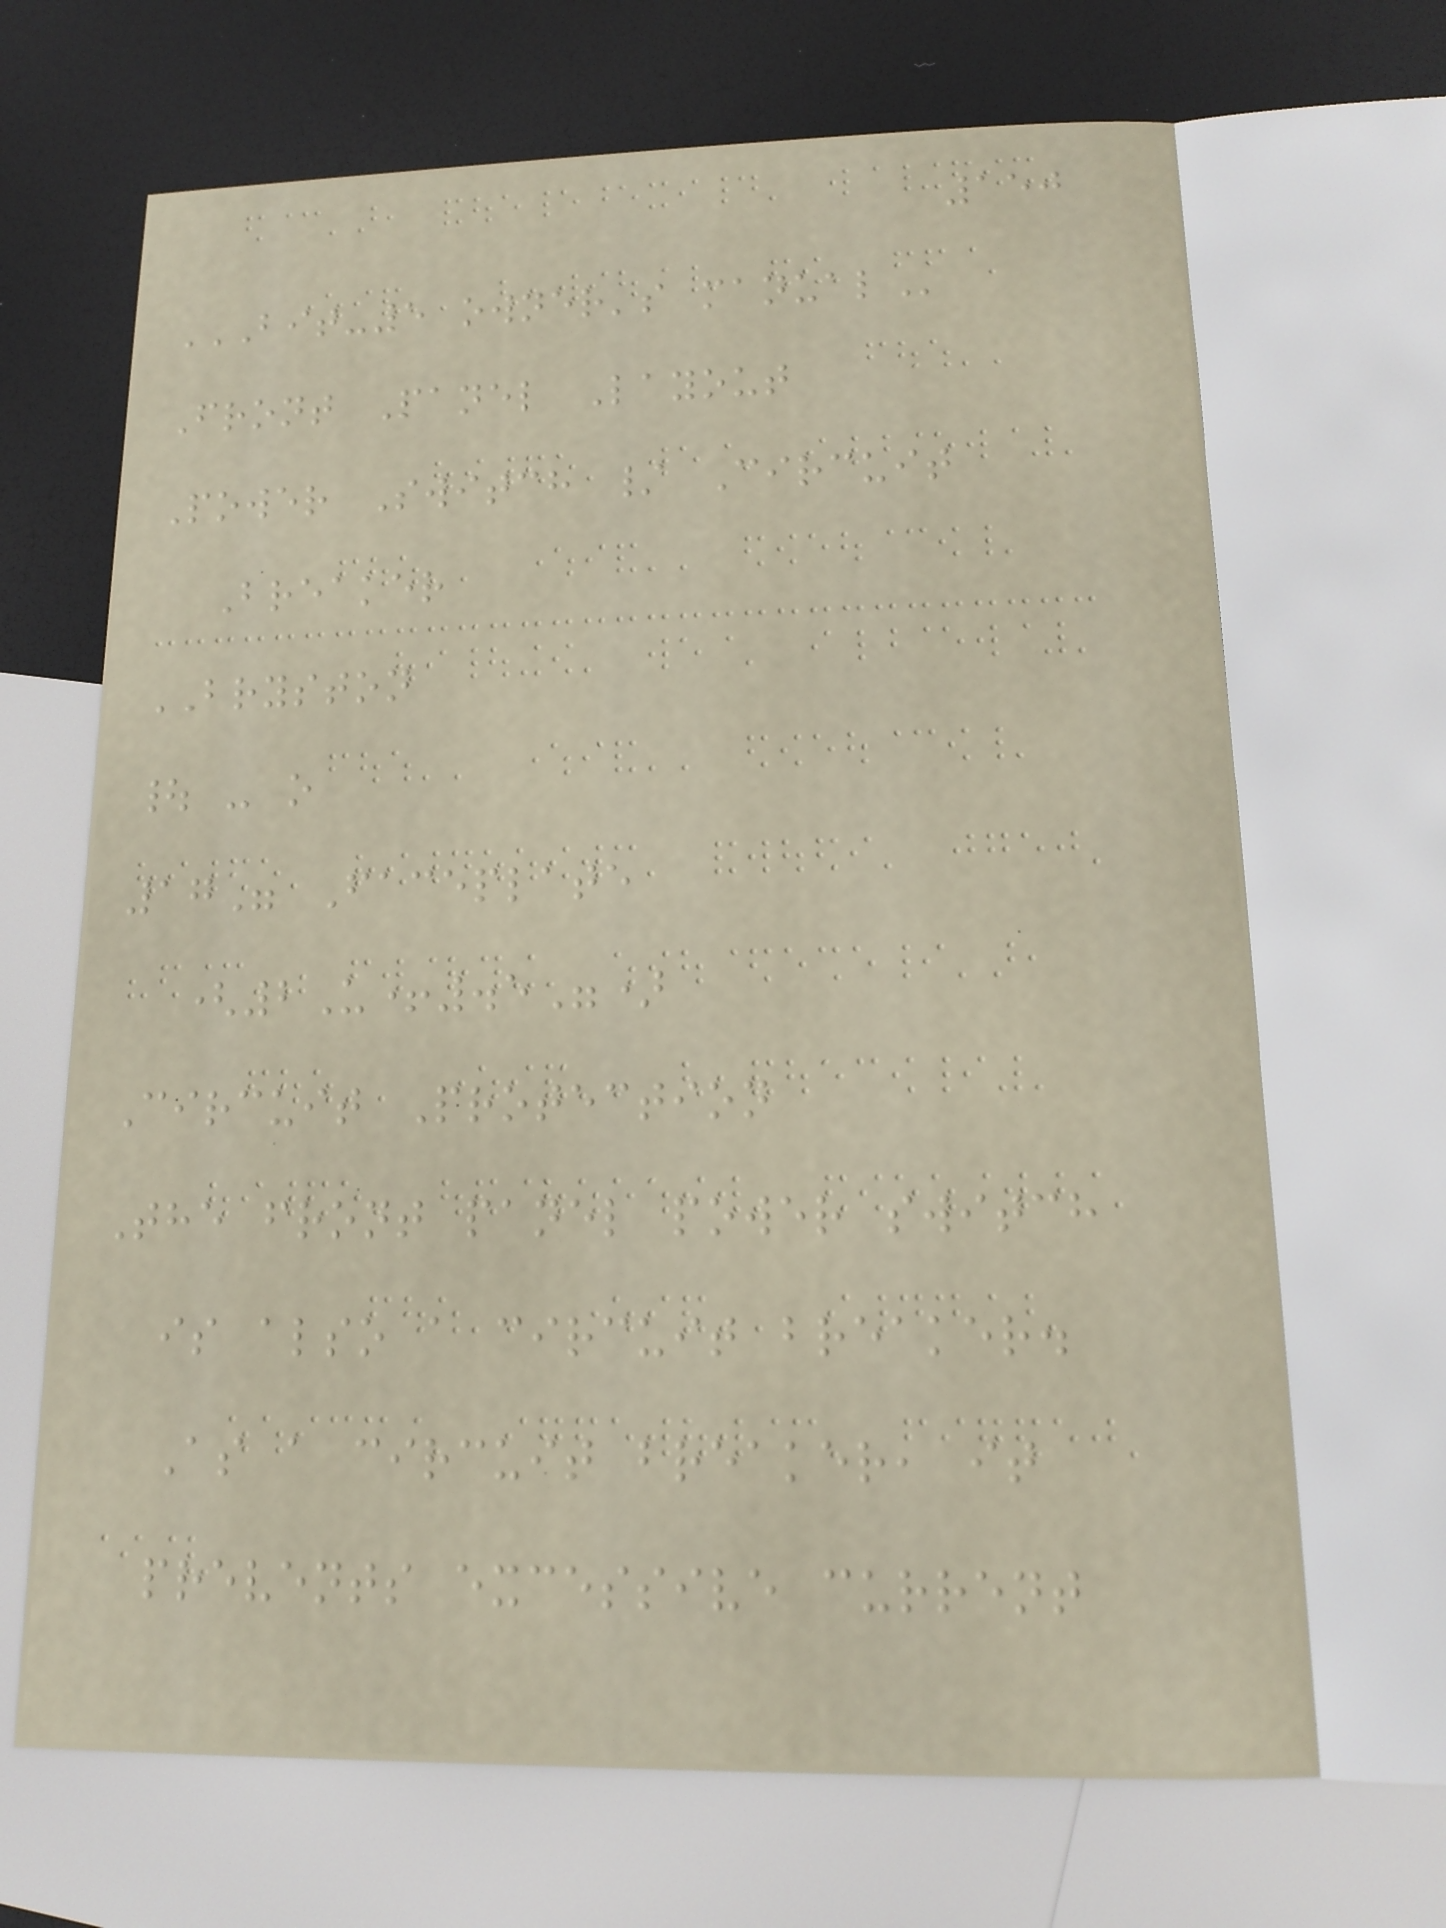150
BIT-5 OWNER'S MANUAL
Front Panel Layout
Power Switch / Circuit
Breaker
BRYSTON
| - o
17" Faceplate
(2U+.5")
Circuit Protection
The front panel power switch
is also a circuit breaker.
As a circuit breaker, it
prevents excessive current
